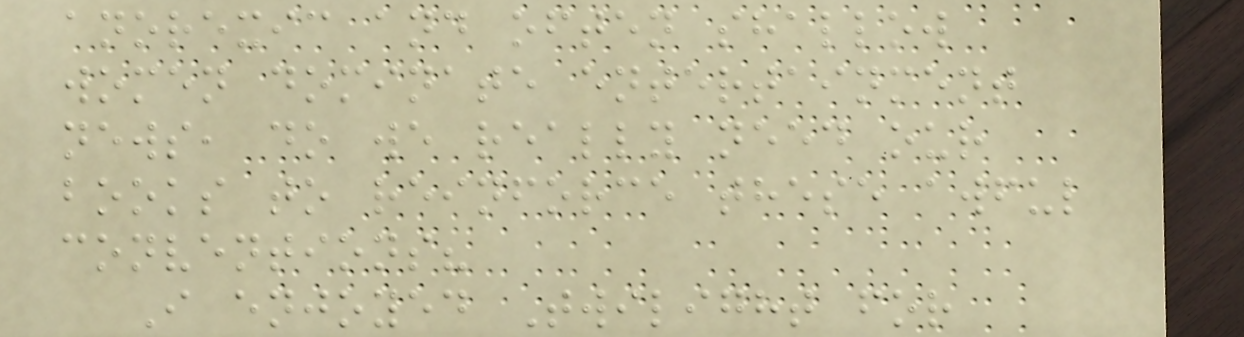anorexic and often shallow
women dominate entertainment
news, do we really need our
books to reinforce these awful
conventions?
I enjoyed Twilight for
